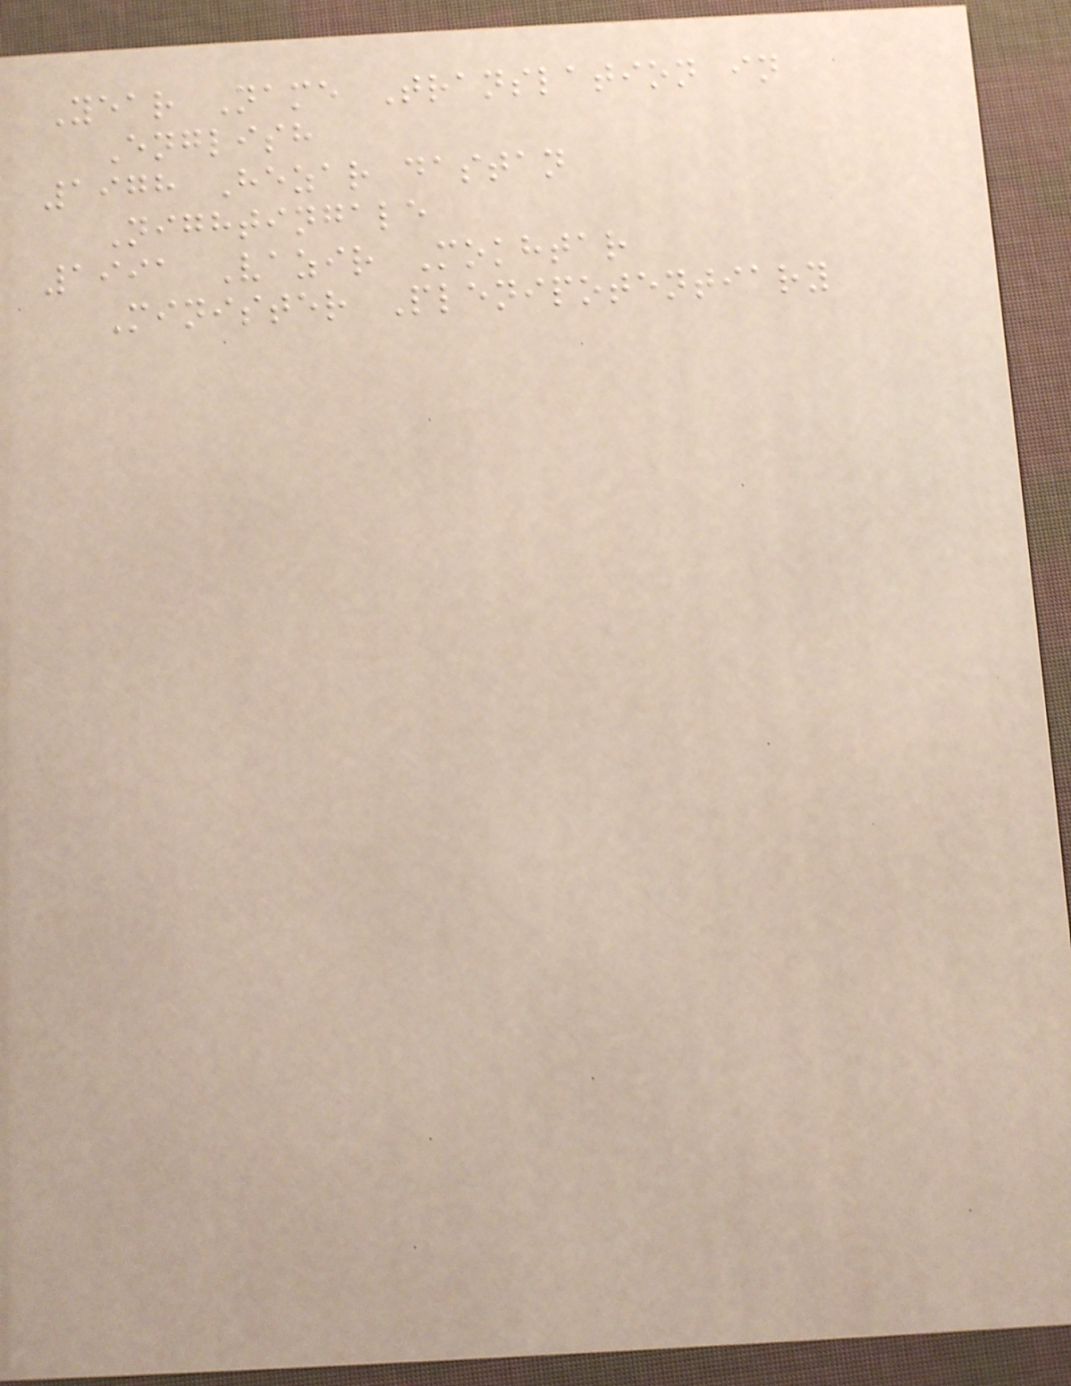Year Name Translation in
English
1978 Hezar dastan
Nightingale
1991 Vazir Mokhtar
Minister Plenipotentiary
